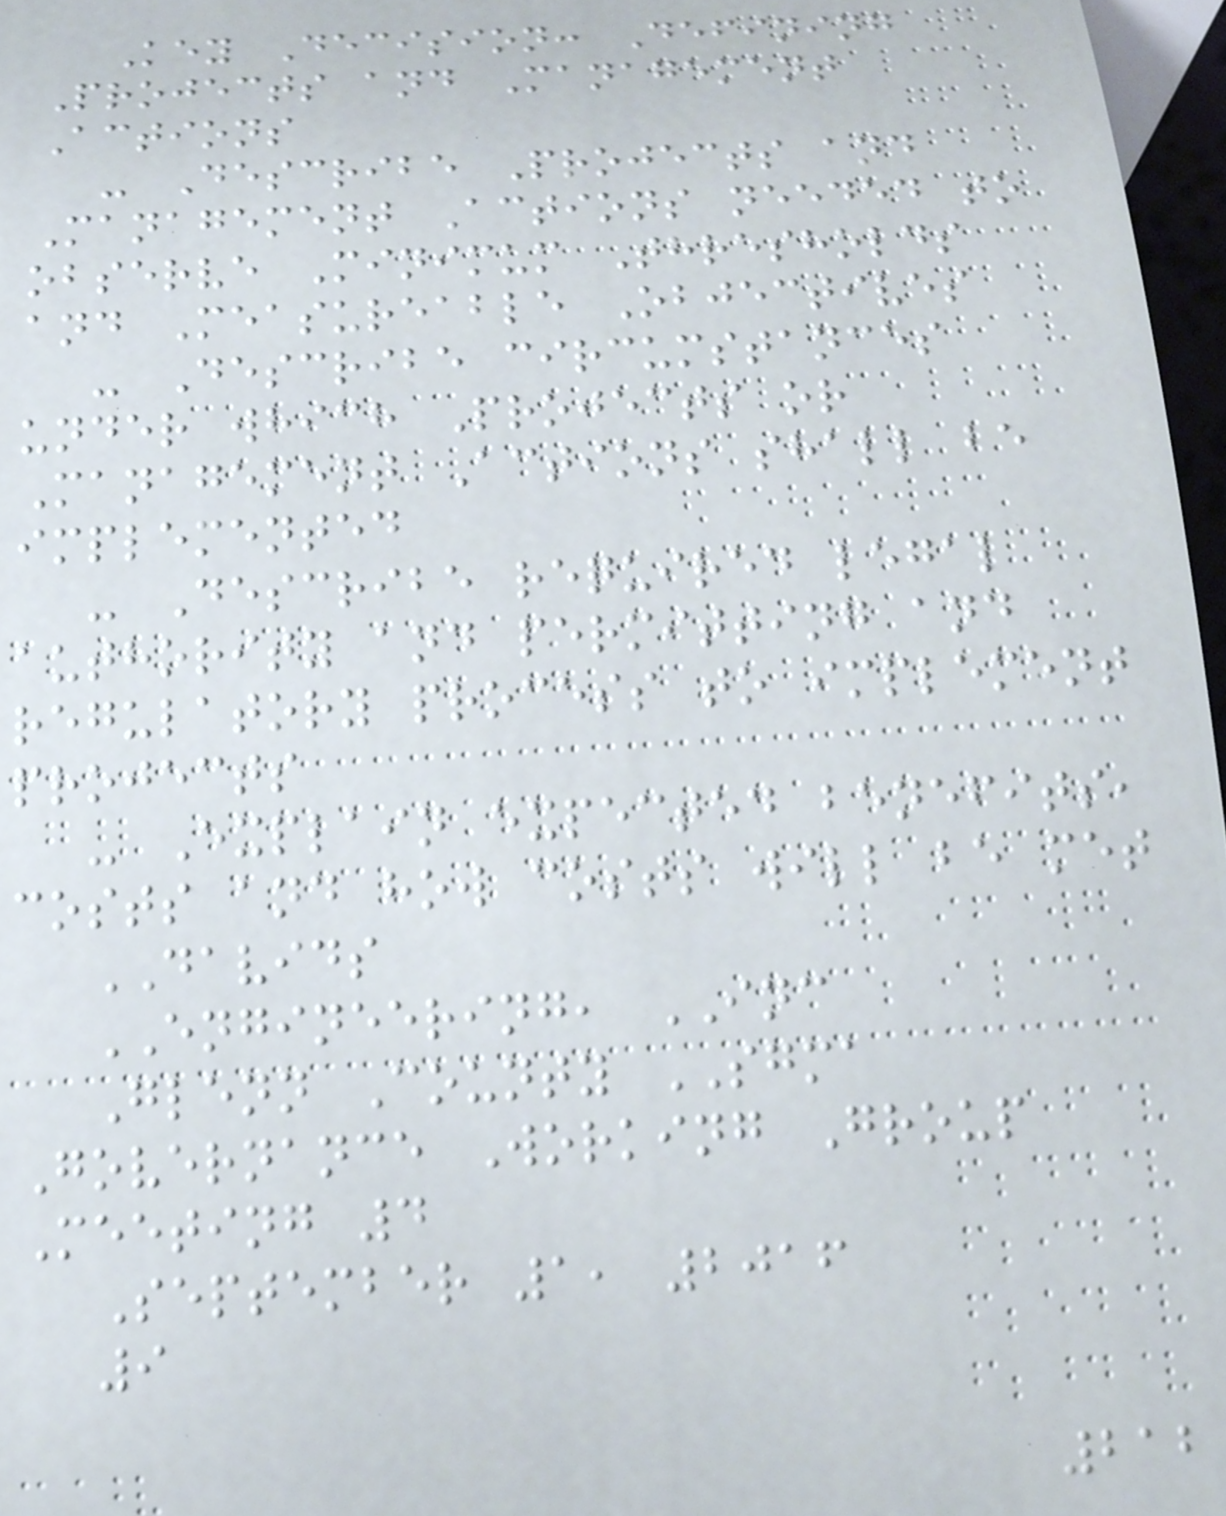Key Decision: Defining
Projects and Management
Actions
- Describe Projects and
Management Actions needed to
observe Minimum Thresholds
and Measureable Objectives
- Describe circumstances
under which Projects or
Management Actions shall be
implemented
- Describe required legal
authority and permitting and
regulatory process to implement
projects
- Explain expected benefits,
costs and how costs will be met
DAVIDS
ENGINEERING, INC
Glenn County SGMA
Governance Working Group
Meeting 4
September 1, 2016
9
212
